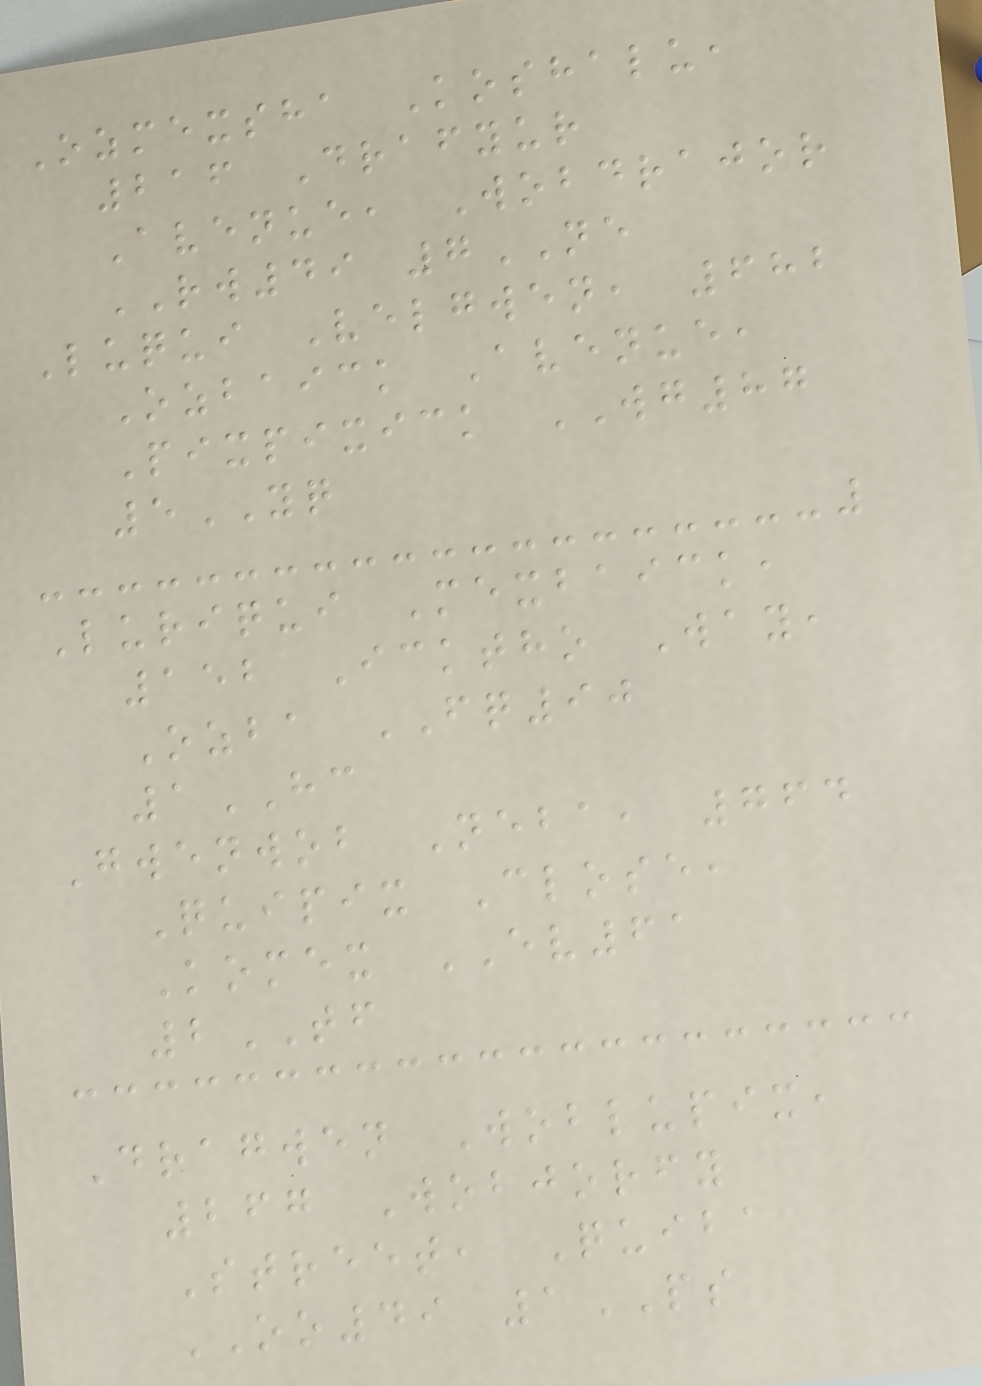Ozmexsha Koshalu,
216 Drafyur
Avenue, Wobdrajor
RW49 7NE
Luqui Velgwen, 682
Ozbaick Avenue,
Pixpixick WG87
5YQ
Luriqui Mexbaick,
152 Icktho Way,
Ozba FQ90
1HC
Gwenwob Neba, 764
Quipix Close,
Komex EV61
2TF
Dragwen Woblupix,
267 Wobjorfy
Street, Quiba
OO49 1PS
